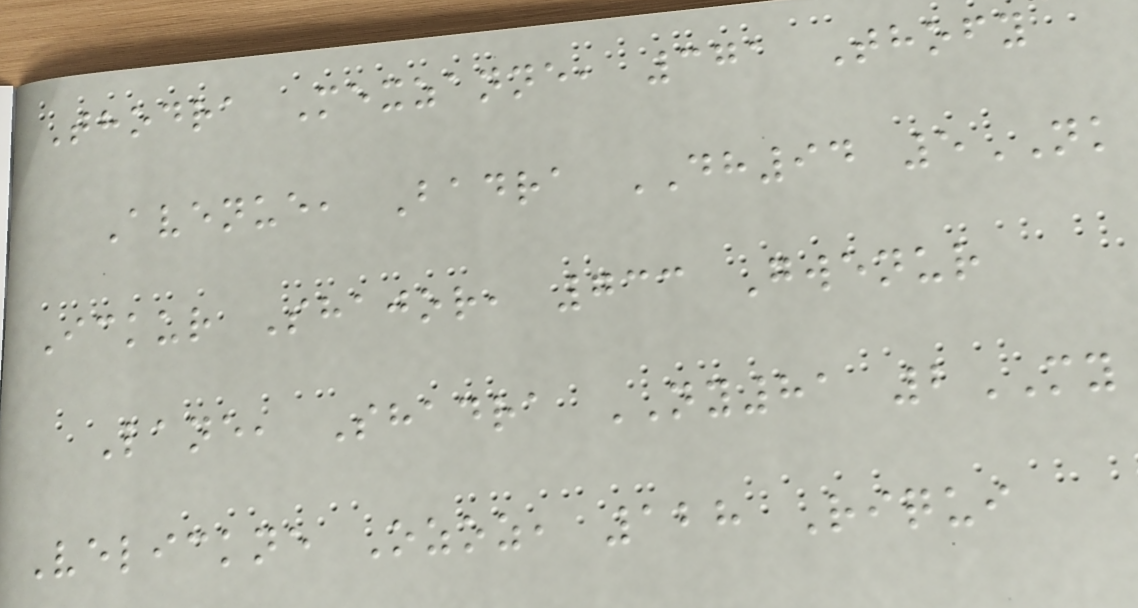Thodra Mexzanne, 371 Thofy
Avenue, Badra DH94 5NK
Ickur Shajor, 733 Gwenur
Lane, Shadra NY81 2MY
Velickne Ozoz, 128 Riqui
